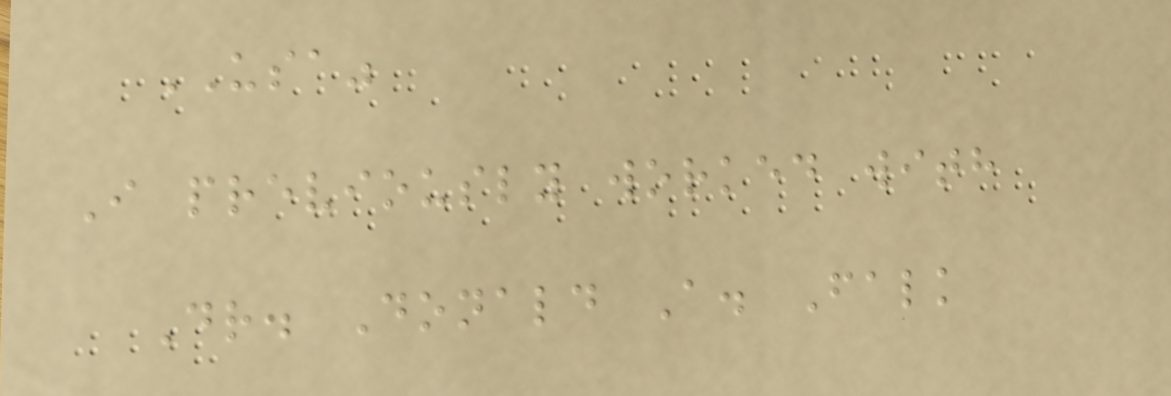USA"
I previously worked with
Dr. Donald A. Falk
